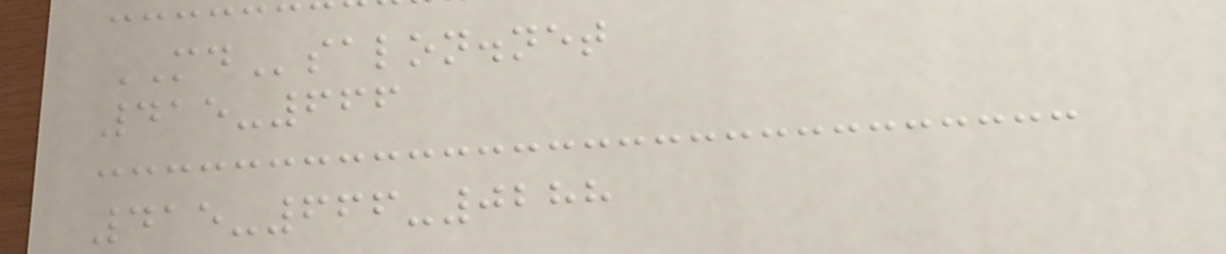MDsalon.net
415-666
415-666-0288
